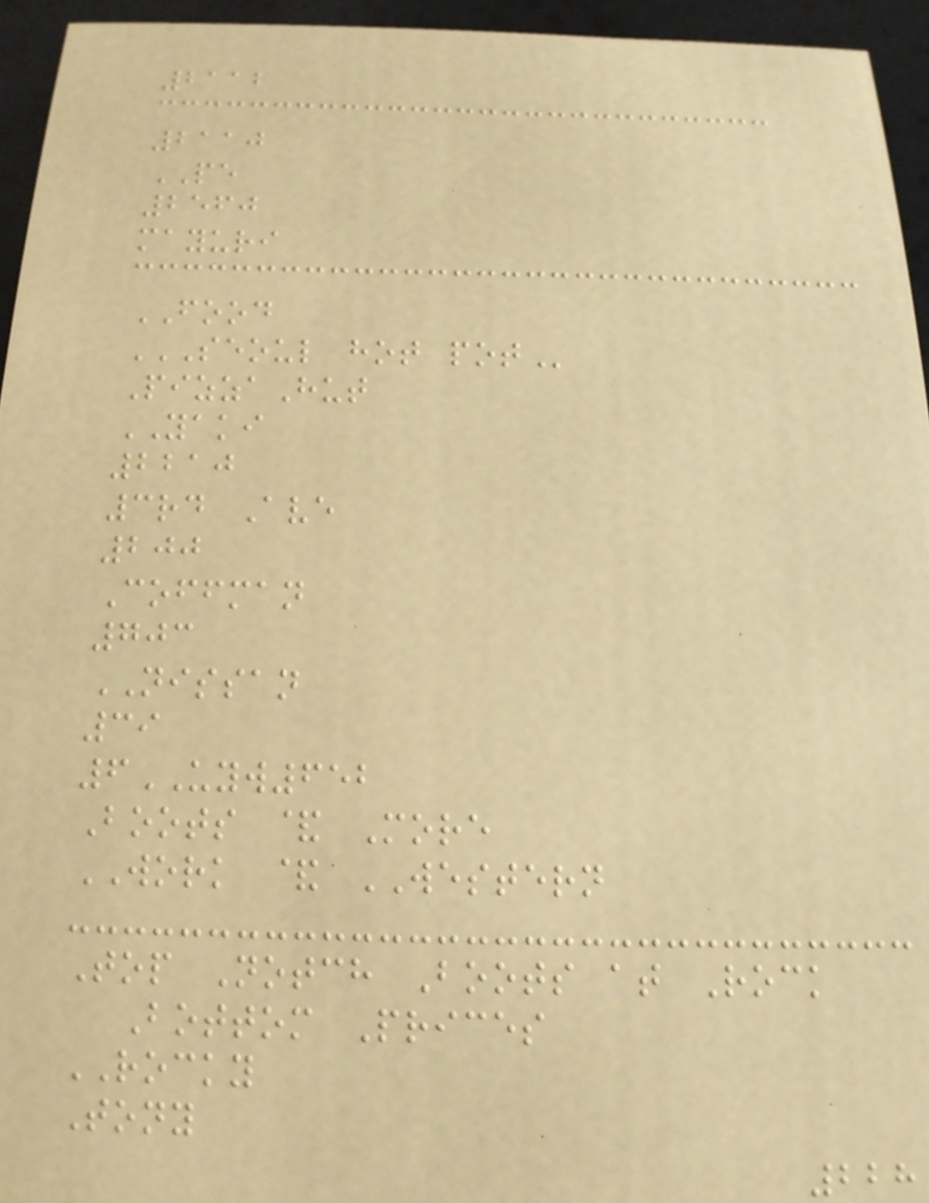2112
2110
PE
2560
mayuri
FOOD
SEOUL HOT POT
PizzaHut
YAKI
2210
3rd Ave
200
Coffman
703
NISSAN
39
6UYW652
Boots & More
WORK & WESTERN
Top Notch Boots at Rock
Bottom Prices
ROCKY
Tony
228
